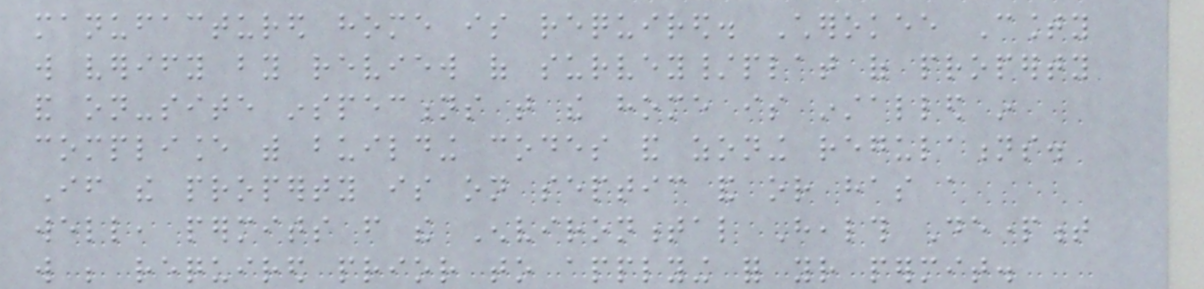manufactured home is required. Cherokee County
will verify by review of survey/plat of property
and on-site inspections that the home is installed in
compliance with building codes and zoning regulations.
If the property is on septic and or has a
well, permits from the Environmental Health Department
will be required prior to applying for your permit.
